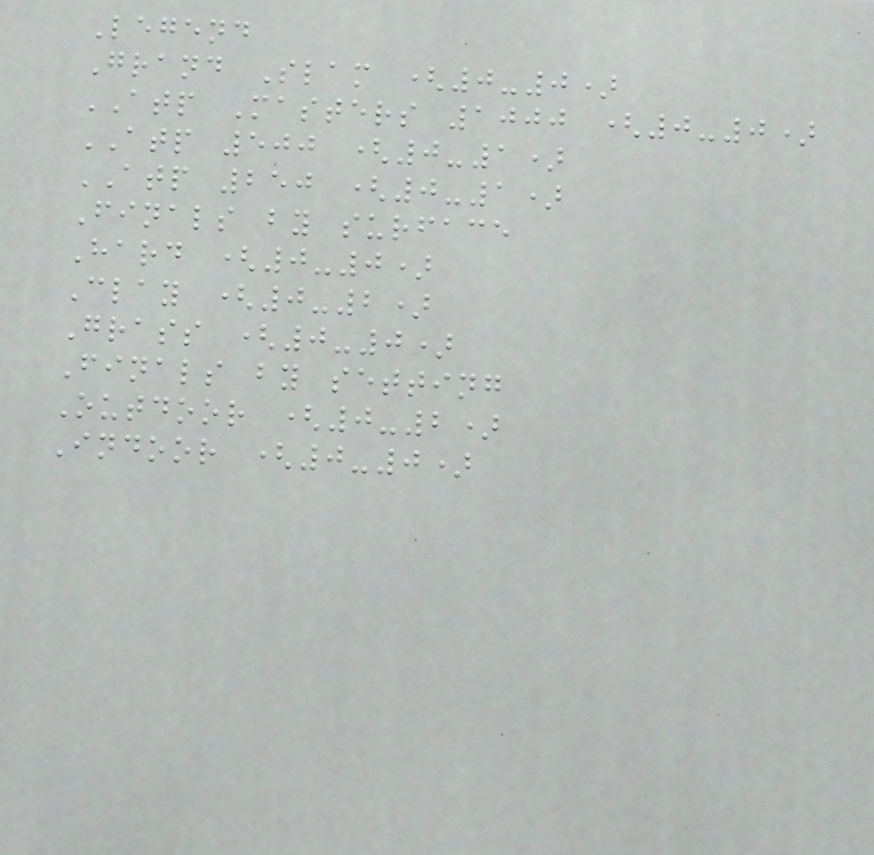Legend
Grand Slam (0-0)
ATP Masters 1000 (0-0)
ATP 500 (0-1)
ATP 250 (0-1)
Finals by surface
Hard (0-0)
Clay (0-2)
Grass (0-0)
Finals by setting
Outdoor (0-2)
Indoor (0-0)
